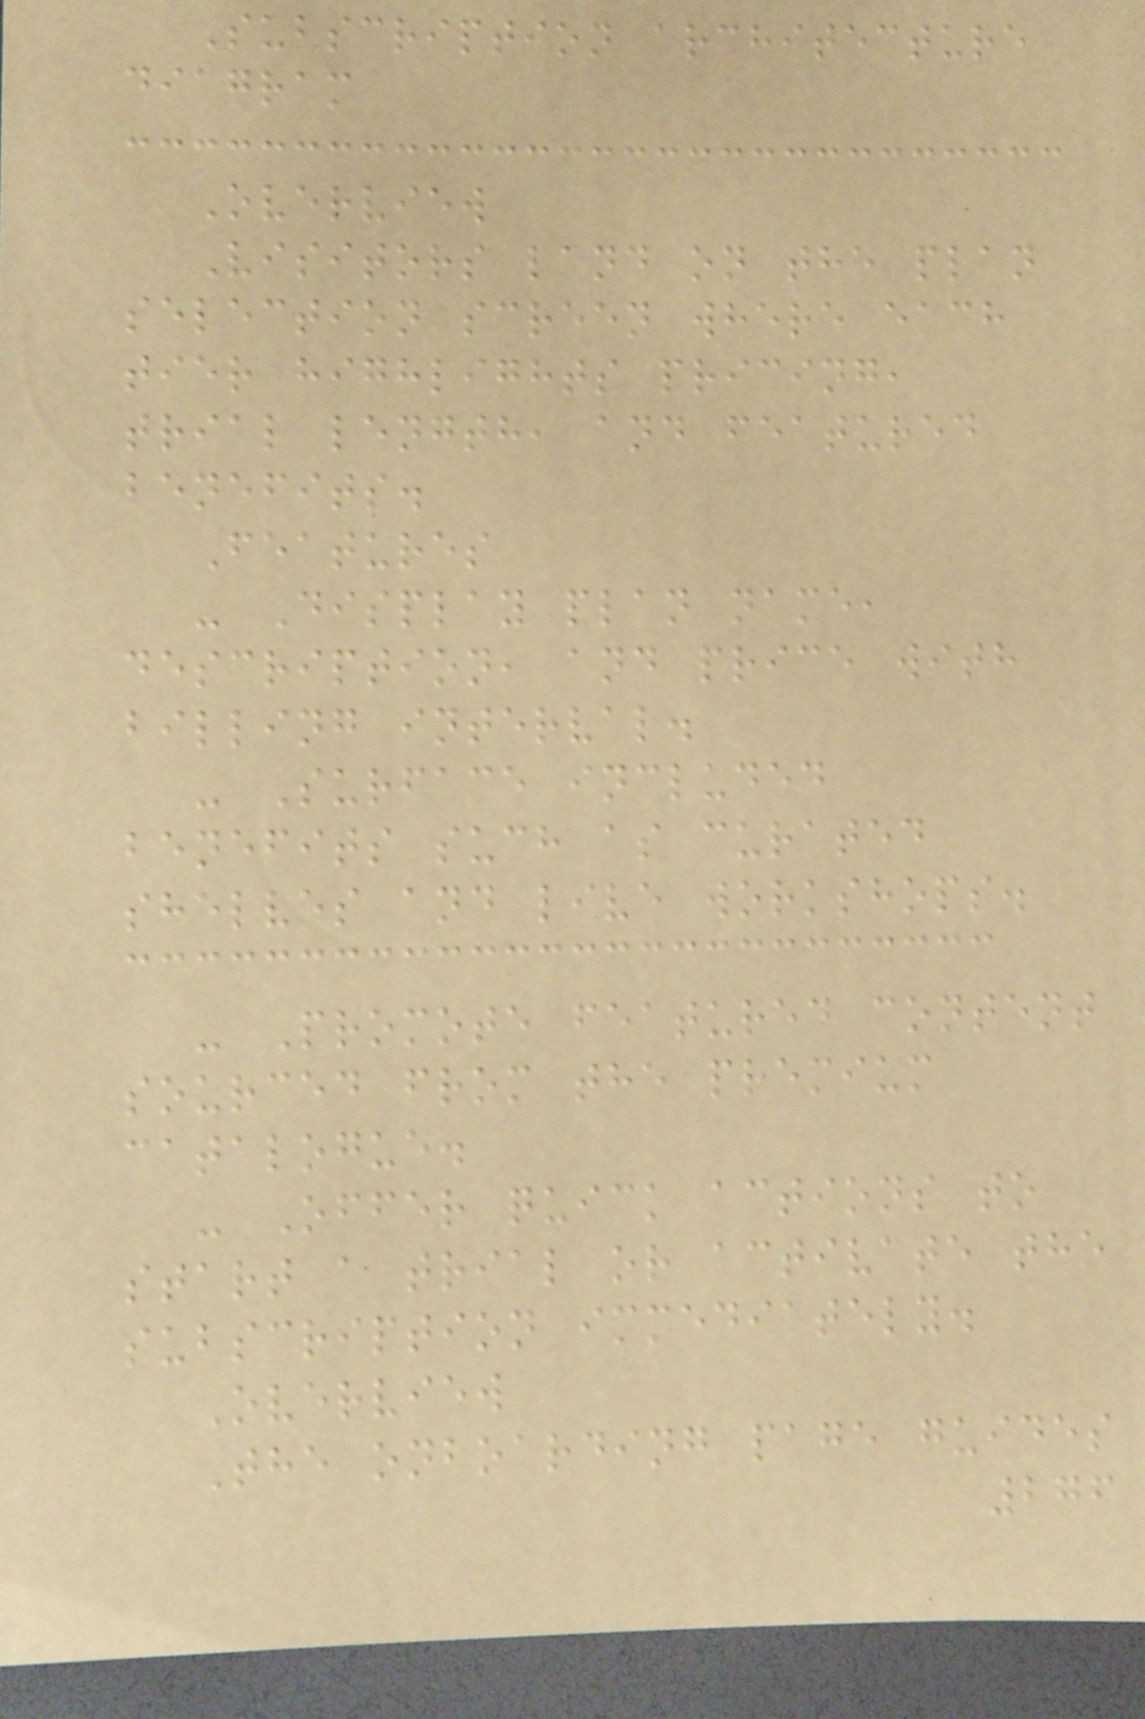Subscription architecture
diagram
Overview
Visitors land on the plan
selection screen where each
tier highlights pricing,
trial length, and featured
benefits.
Features
- Display plan name,
description, and price with
billing interval.
- Surface included
benefits such as curated
shelves and live workshops.
- Promote featured content
sourced from the premium
catalogue.
- Offer quick actions to
start a trial or activate the
subscription immediately.
Overview
The onboarding page guides
276
